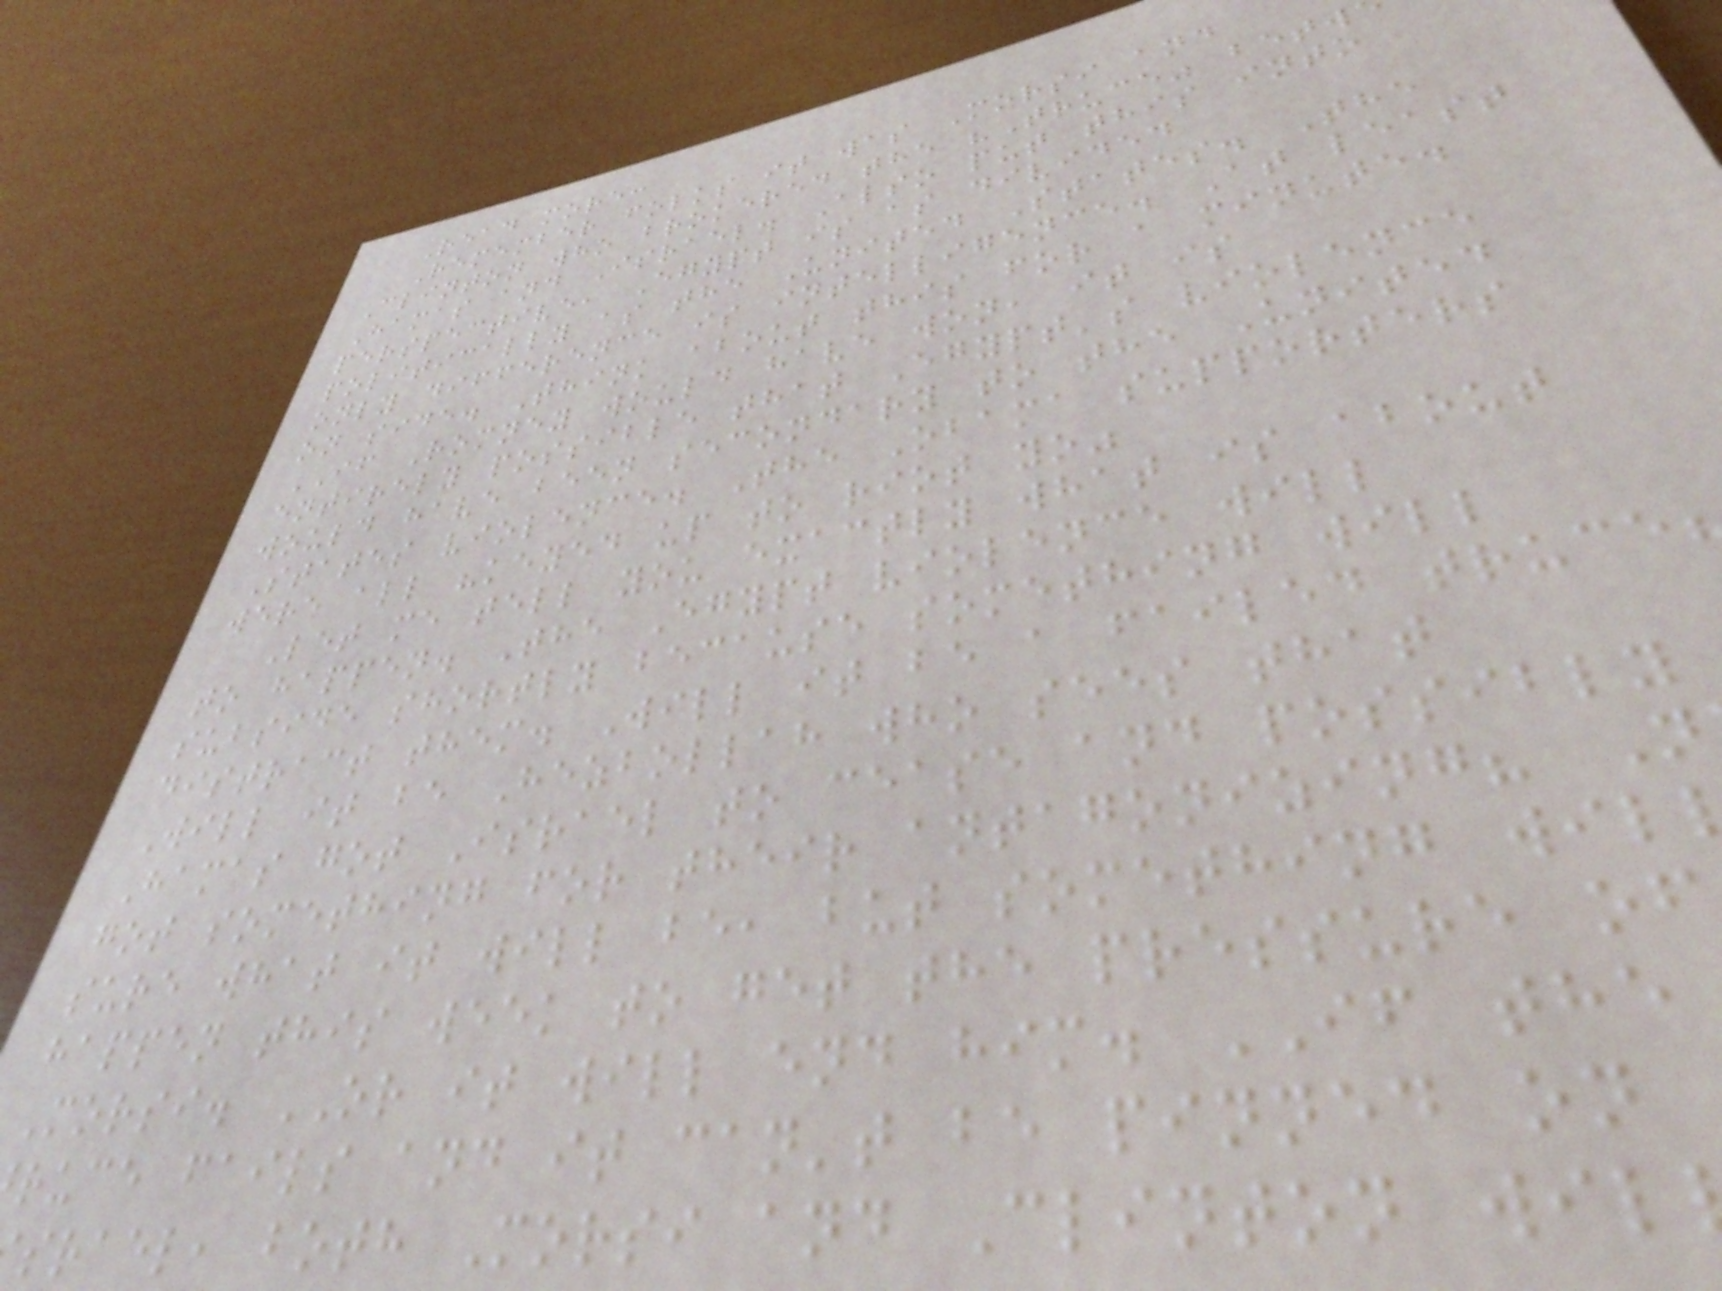Read more:
Remember folks it was Morsi and
Clinton who brokered the "Truce" betw
Hamas and Israel. Also put this into
perspective, Egypt is as divided
politically as the United States. The
only difference is intelligence. At least
on side. Think about this for a minute.
IF Romney would have won, it is
entirely possible that Egypt's violence
would have been secondary to the United
States violence. The Obama supporters
were all "keyed up to riot yo"
Let me tell you exactly what is about
to happen. The Egypt violence will
subside shortly because something will
distract them. Will it be a failed truce
Will it be Hezbollah who sees that
Hamas got Israel to cease and possibly
got something for their antagonizing? N
sure what it will be, but something wil
happen this week to get the pressure of
Morsi. OR it will end him. IF the
ruce fails and it can't be pinned on
srael, both Morsi and Clinton wil
